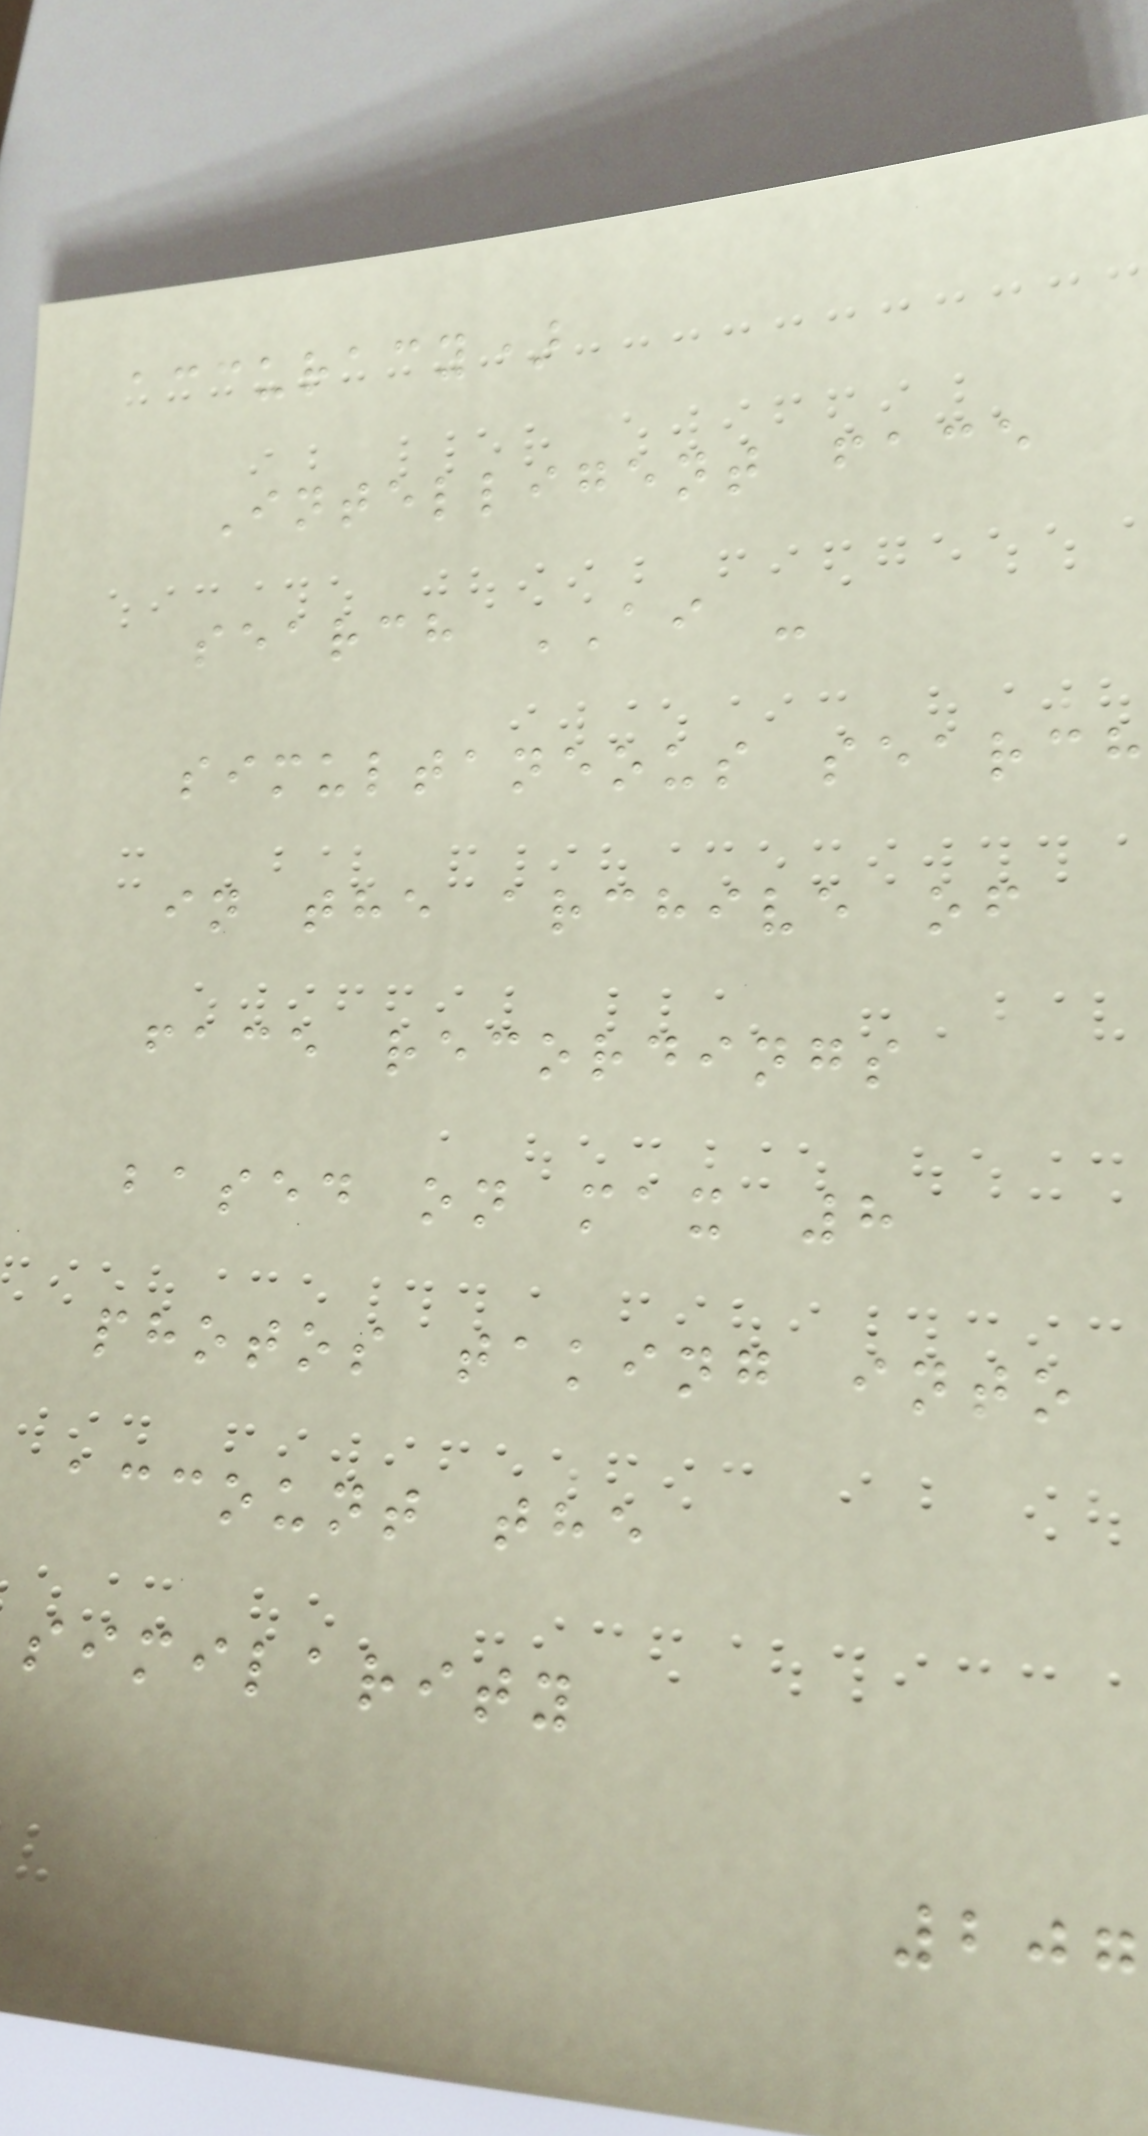accuracy)
Intelligent face
search AI -
simultaneous search
in the archive of
face recordings
based on max 8
photos taking into
account the
similarity
207
